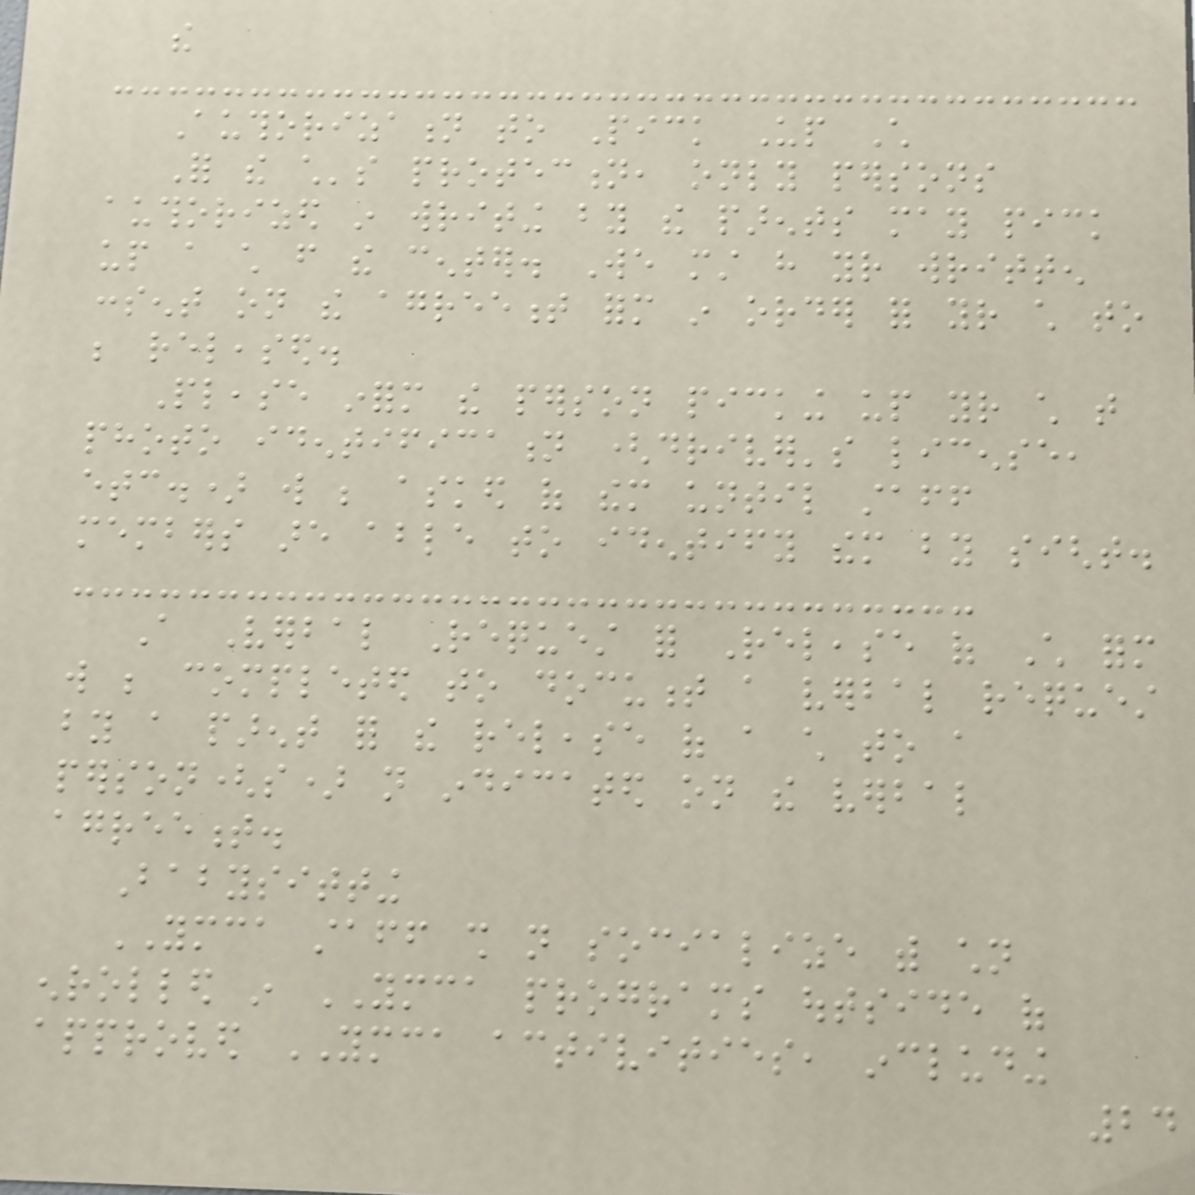the
Authorization to Pick Up Child
For the child's protection, only persons
authorized in writing by the parents may pick
up a child from the center. We must have your written
consent on the agreement form in order for your child to
be released.
Please inform the person picking up your child that
photo identification (driver's license,
etc.) will be asked of them until staff
members are able to identify them by sight.
A Verbal Request for Release of Child form
will be completed to document a verbal request
by a parent for the release of a child to a
person(s) not indicated on the verbal
agreement.
Babysitting
YMCA staff shall not socialize with children
enrolled in YMCA programs outside of
approved YMCA activities, including
24
